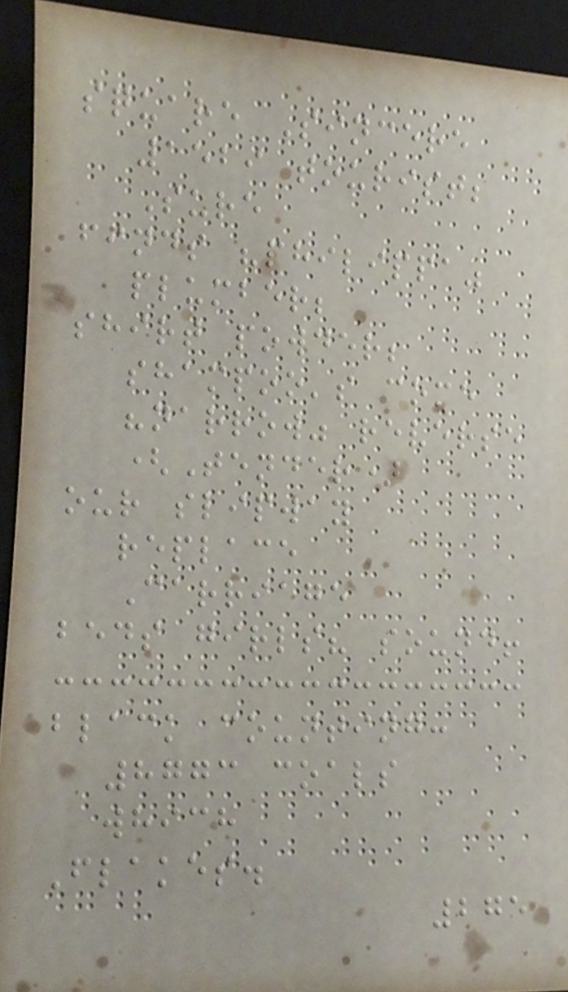square Sincere
1529 tourist;
Sure
finds "philippa"
plumber;
shirt powder;
shampoo's come
"narrow" reverse
(Tender)
our slipway
replace
Carriage
beds girls? sound!
black counting:
8773 coals
which
Flakes.
275
